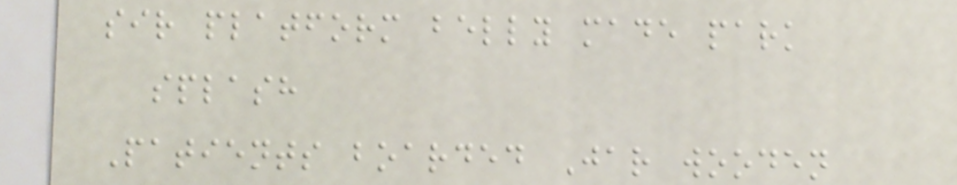sir platform belly made park
splash
Patients boarded Jar wooden
